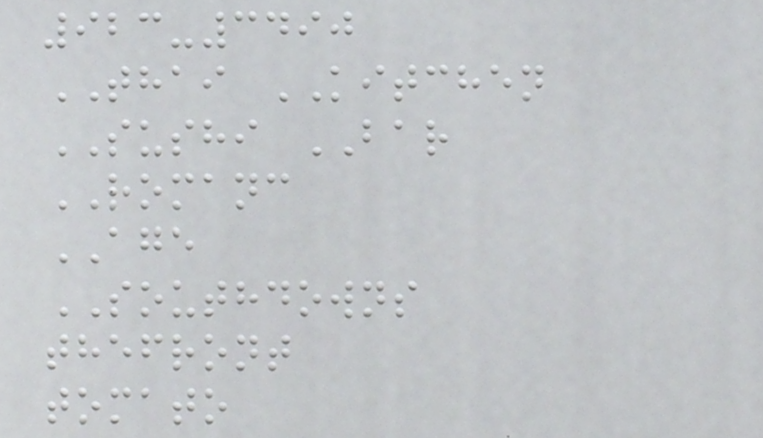923-3490
THAI KITCHEN
SUSHI BAR
ROMANC
AGE
SOUTHDOWNS
thefront
tomato
